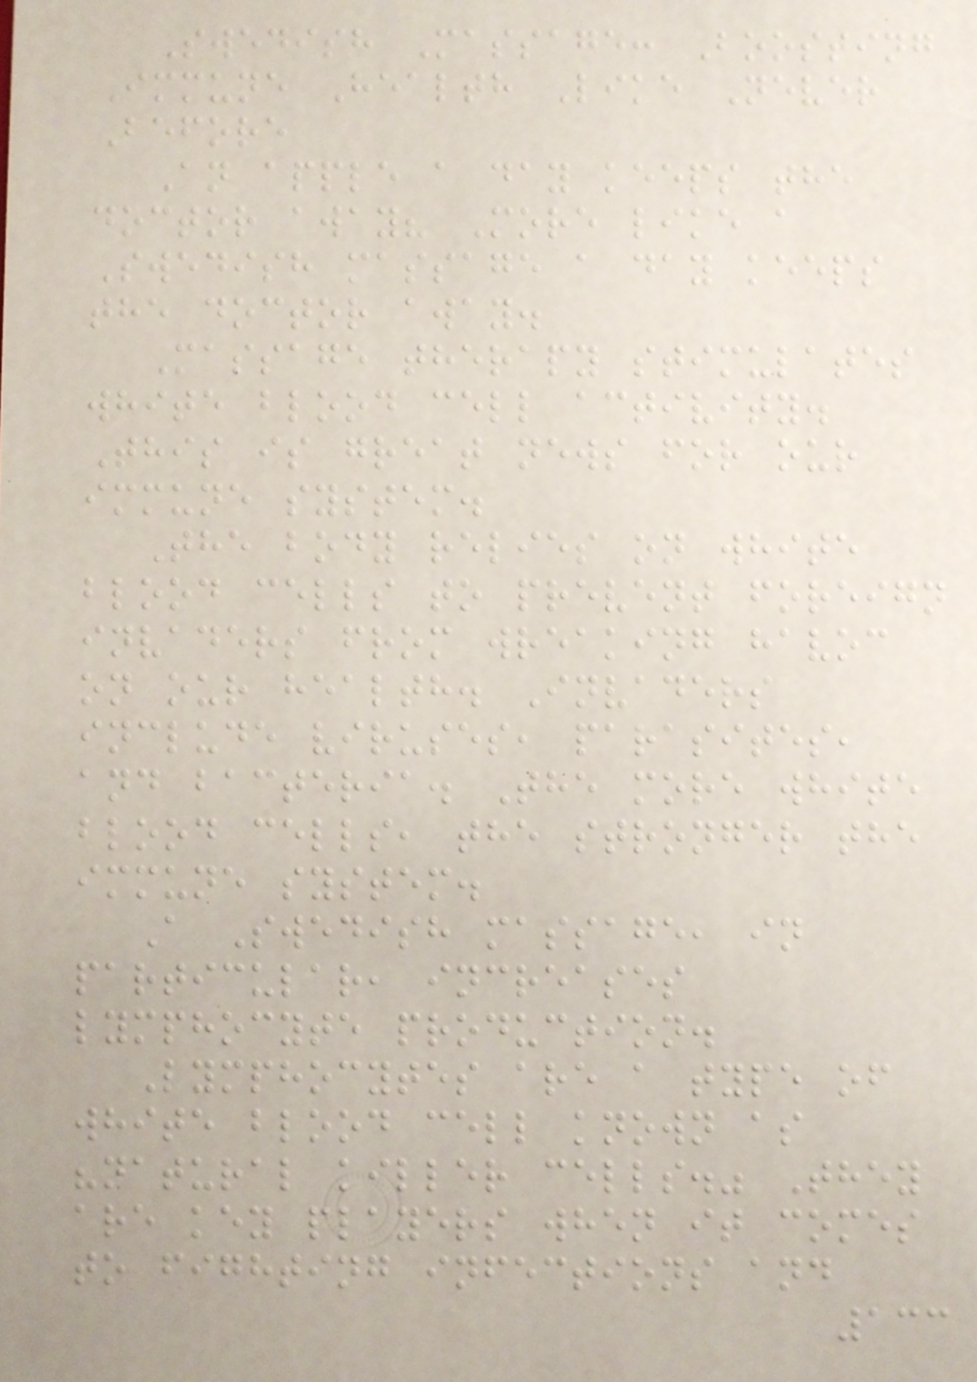Swedish Massage: Boosting
Immune Health Like Never
Before
An apple a day keeps the
doctor away? More like a
Swedish massage a day keeps
the doctor away.
Massage therapy stimulates
white blood cell activity.
This is great news for our
immune system.
The body relies on white
blood cells to prevent foreign
invaders from wreaking havoc
on our health. Invaders
include viruses, parasites,
and bacteria. The more white
blood cells, the stronger the
immune system.
A Swedish massage, in
particular, increases
lymphocyte production.
Lymphocytes are a type of
white blood cell known as
"natural killer cells." They
are key players when it comes
to fighting infections and
133
